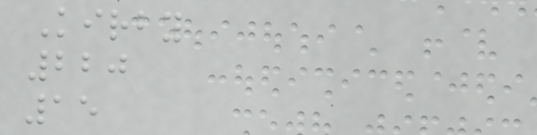Kirby
220
15
